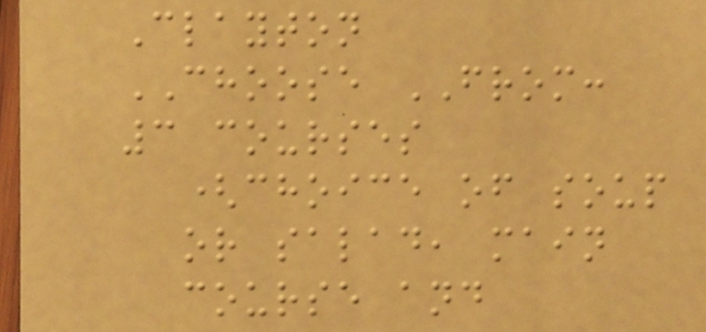Clayton
CHOOSE FROM:
3 courses
(choice of soup
or salad, main
course and
